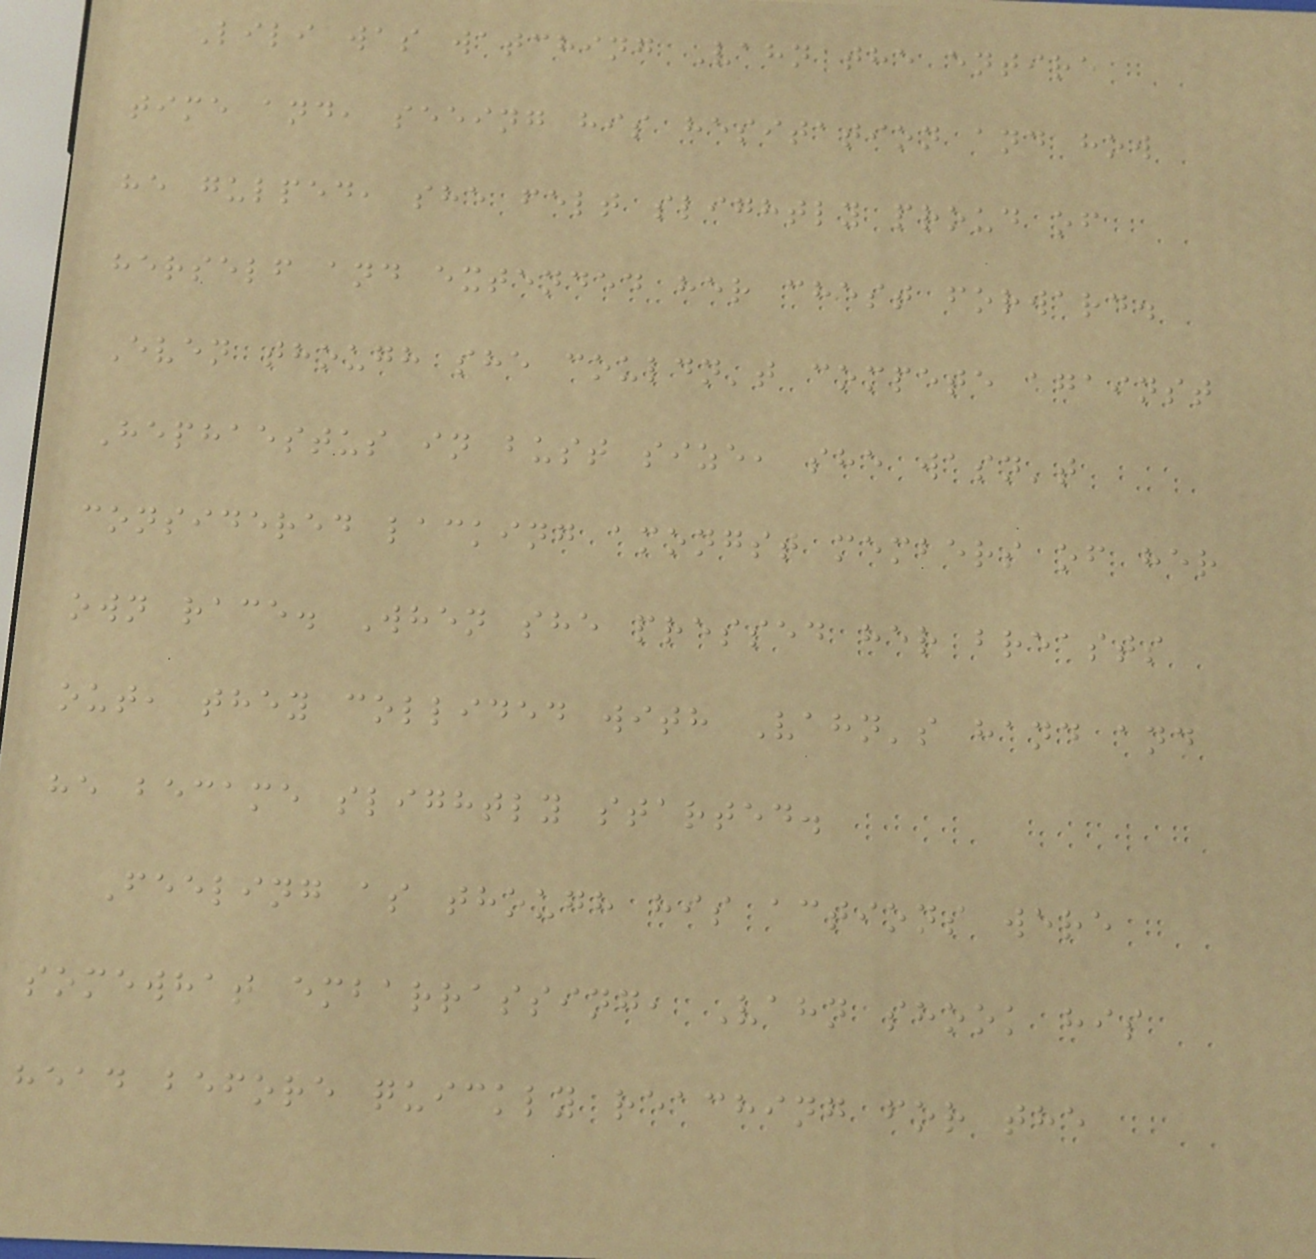Lili was watching Vahn the entire
time and, seeing his hesitation and how
he gulped, she felt slightly proud of
herself and extended her chest forward.
Even though she couldn't compete against
Hephaestus in bust size, she wasn't
considered lacking amongst members of her
own race. When she pressed her breasts
out, they collided with Vahn's hand and
he became slightly started.
Feeling as though his actions were
somewhat embarrassing, Vahn shook his
head before quickly reaching for the
